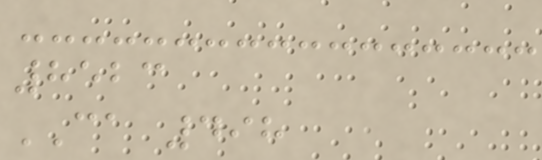8523
CA 498
